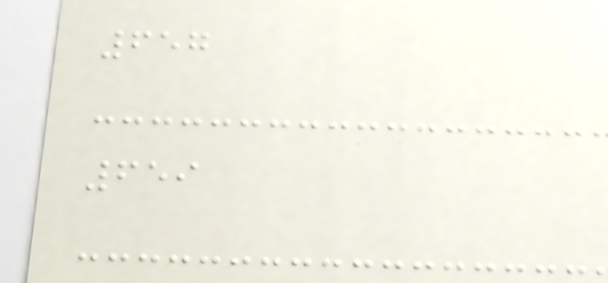657
659
